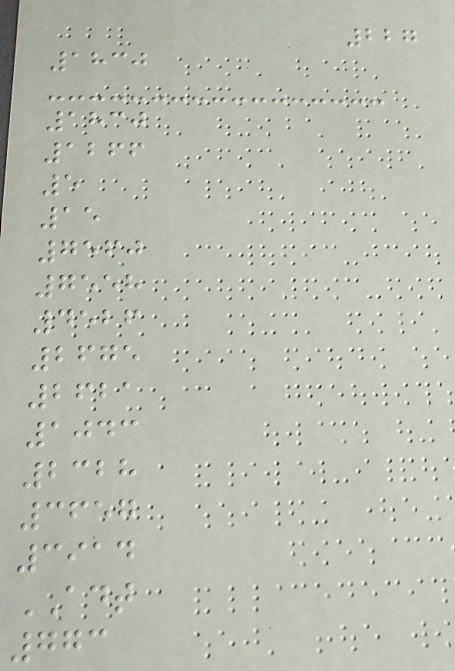227
1830
1830
1266
5
15
7560
7558
4526
2675
2621
1043
2328
3657
3914
ADT
773
